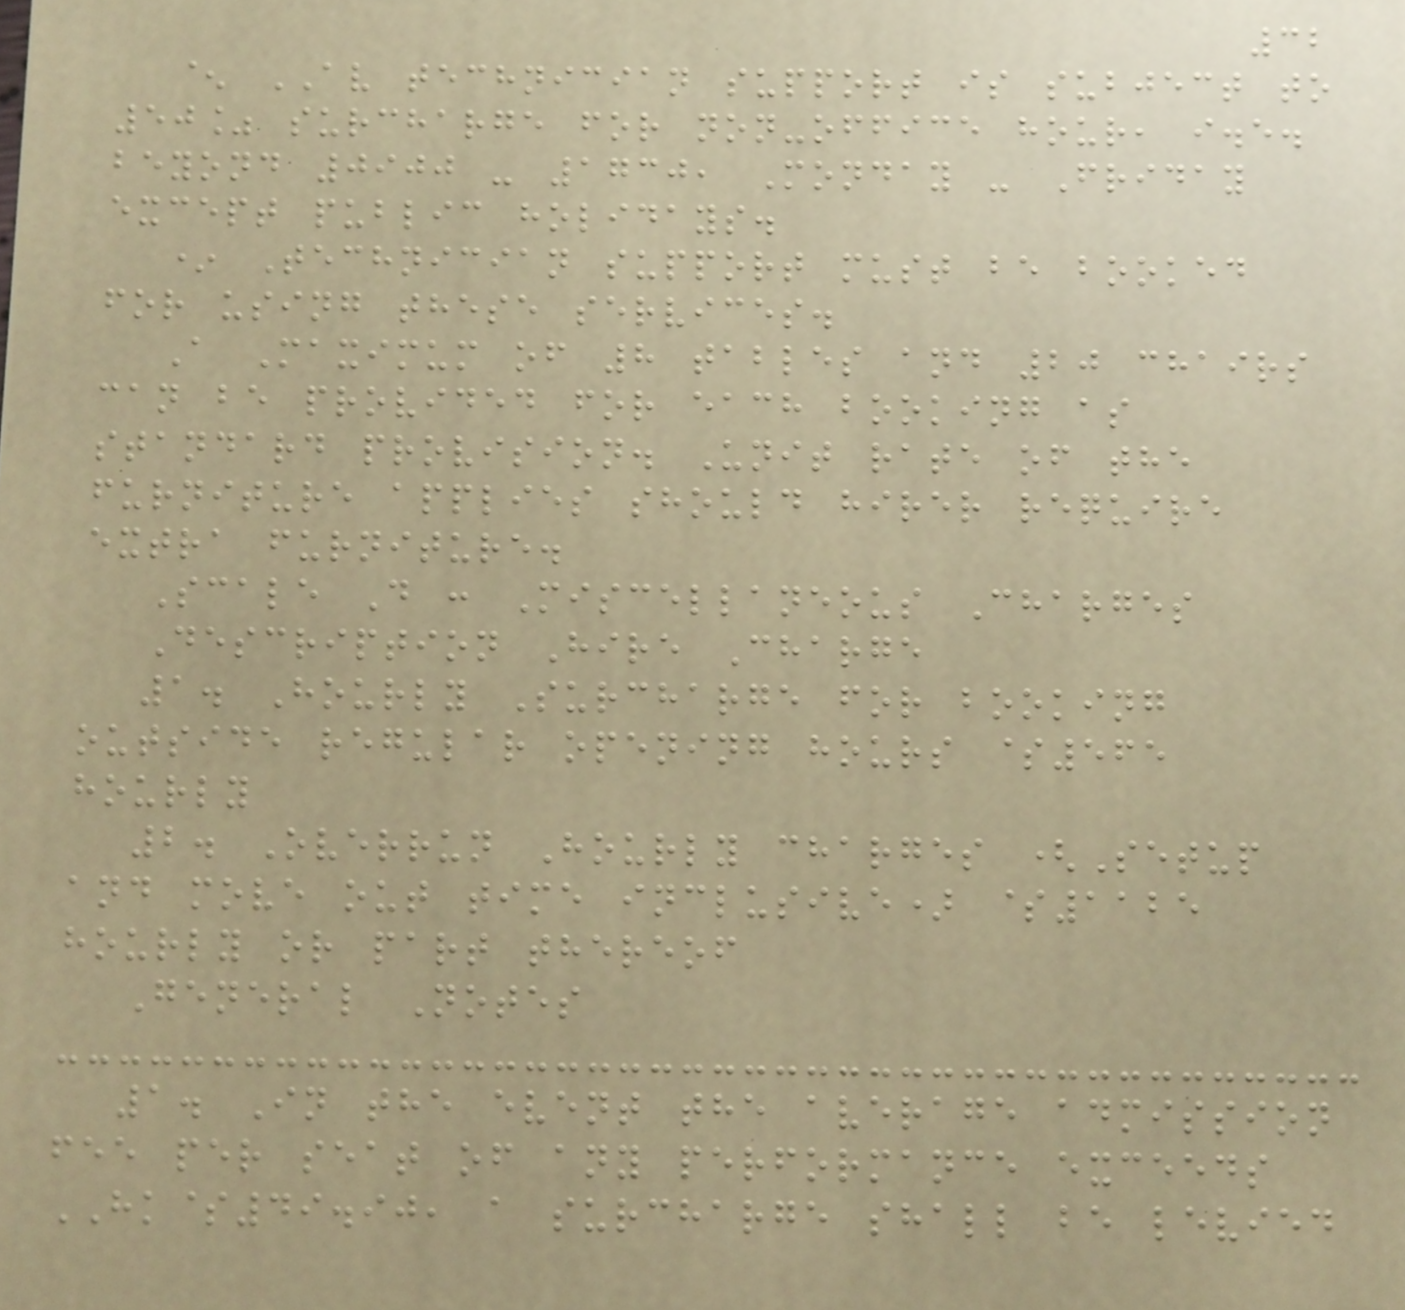32
^ AV technician support is subject to
50% surcharge for non-office hour, i.e.
beyond 0900 - 1730, Monday - Friday
except public holidays.
* Technician support must be booked
for using these services.
A Maximum of 8 tables and 20 chairs
can be provided for each booking as
standard provision. Unit rate of the
furniture applies should hirer require
extra furniture.
Scale D : Miscellaneous Charges
Description Hire Charge
1. Hourly Surcharge for booking
outside regular opening hours $565
hourly
2. Overrun Hourly charges (Setup
and move out time inclusive) $1125
hourly or part thereof
General Notes
1. In the event the average admission
fee per seat of any performance exceeds
HK$49.90, a surcharge shall be levied
